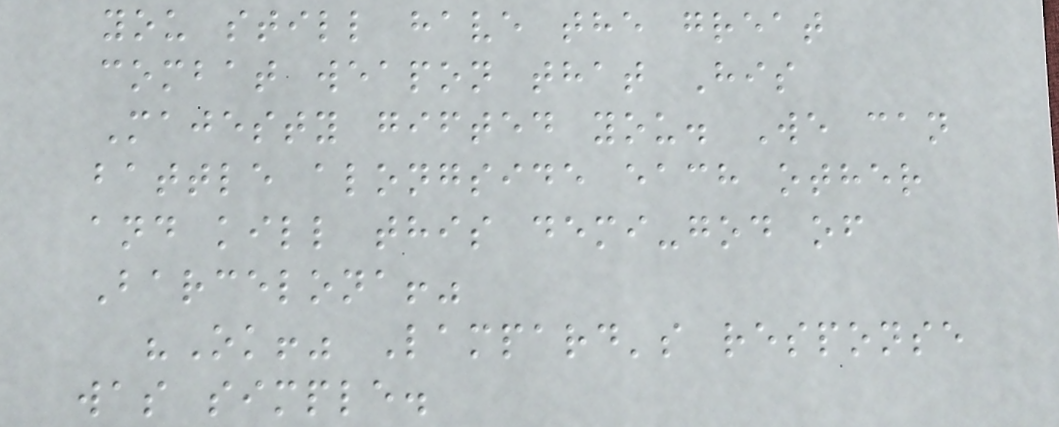you still have the great
combat weapon that His
Majesty gifted you. We can
battle alongside each other
and kill this demi-god of
Barcelona!"
"Ok!" Lampard's response
was simple.
